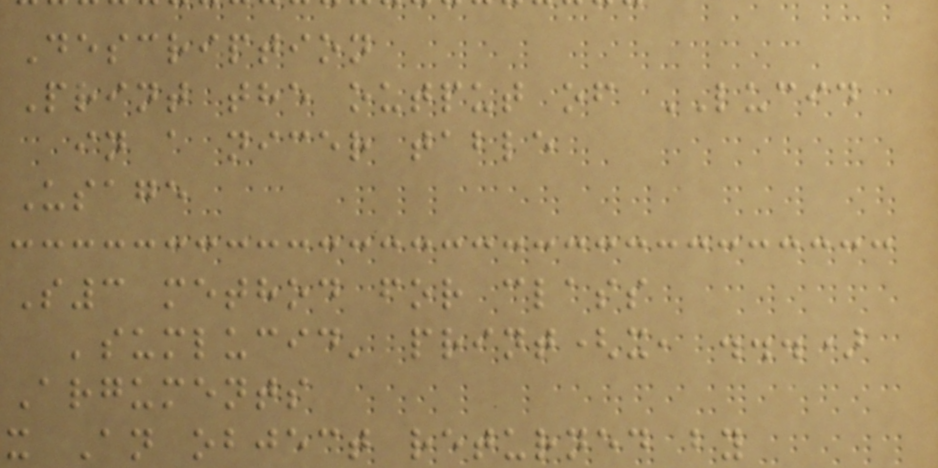Description
Print the output of LUCID
in a nicer table
Usage
S3 method for class
'sumlucid' print(x, ...)
Arguments
x An object returned by
